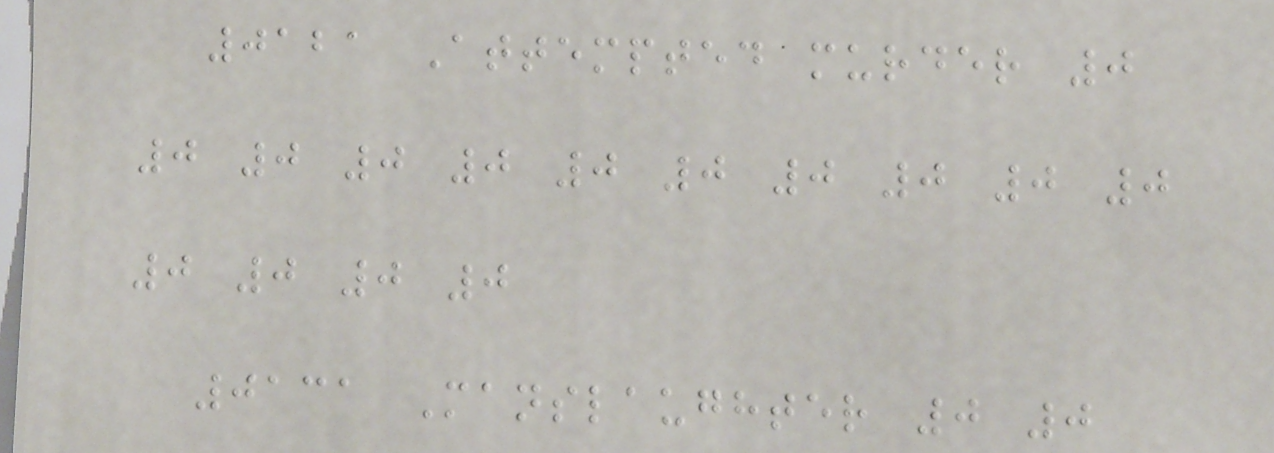0121 Attempted murder 0
0 0 0 0 0 0 0 0 0 0
0 0 0 0
0131 Manslaughter 0 0
